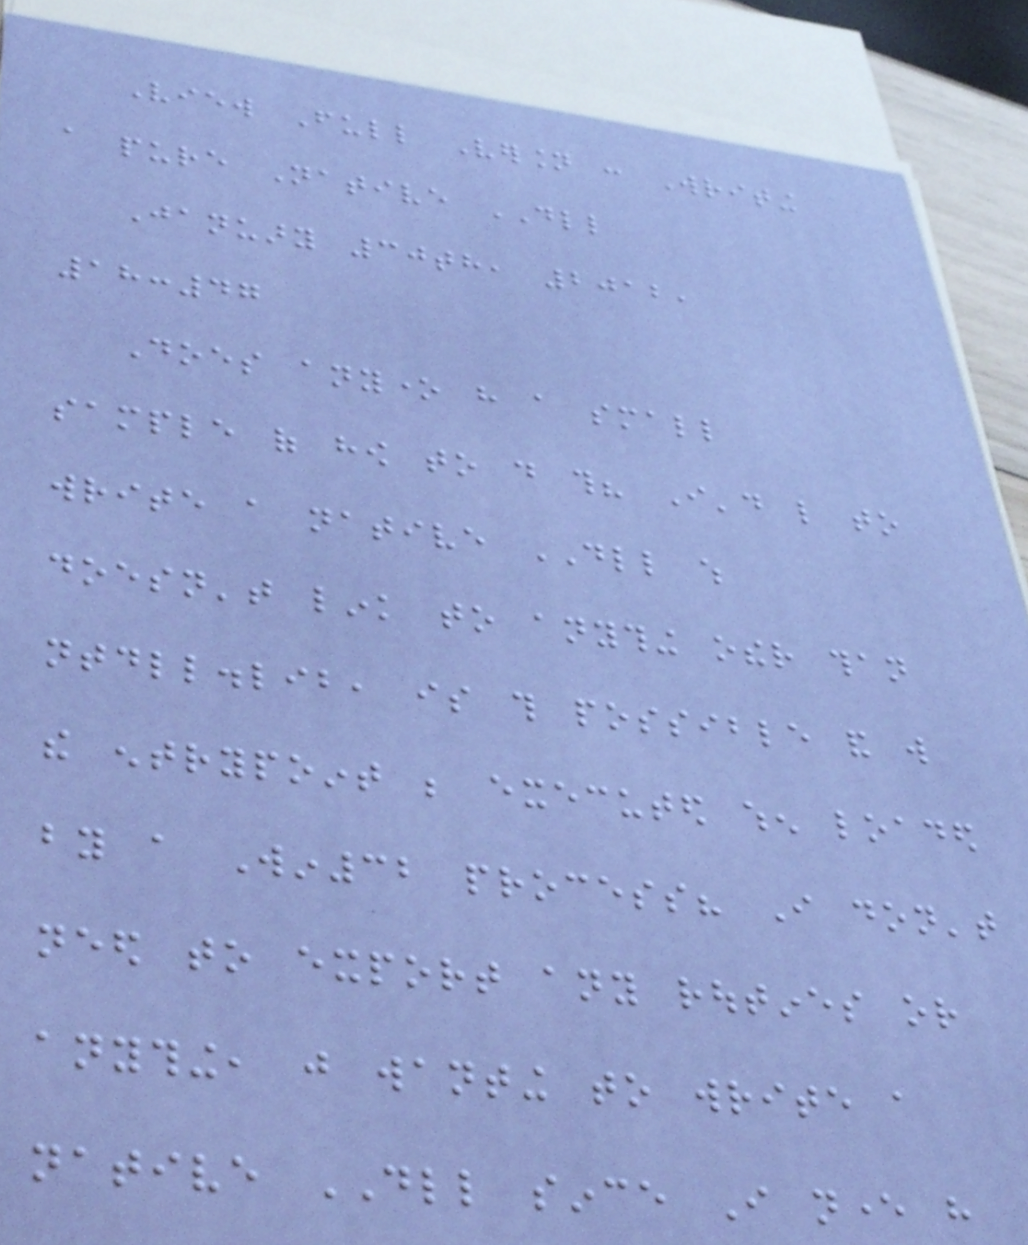View Full Version : Writing
a pure Native DLL
January 30th, 2012,
18:47
Does anyone have a small
sample of how to do this? I'd like to
write a native DLL which
doesn't link to anything other than
ntdll.lib, is this possible and will
the entrypoint be executed when loaded
by a Win32 process? I don't
need to export any routines or
anything, just wanting to write a
native DLL since I never have
